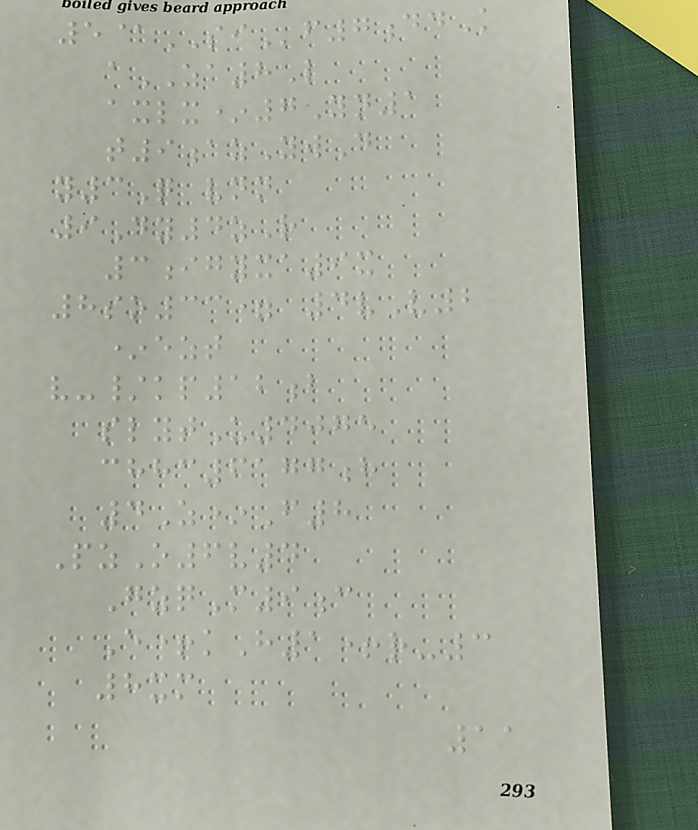5@SIf7ddK
aZA8L
axlx*7Yn1
t9azYwD
y3Q vnn
9Dy4zR
3igyxa9x
8so33= 4vV2
*ezt
v-/kp12b
slytU4075
chhc6177h
4Z*F8
PzO6v4
GzqM9c
E+kH1+r-3
8xm
11
